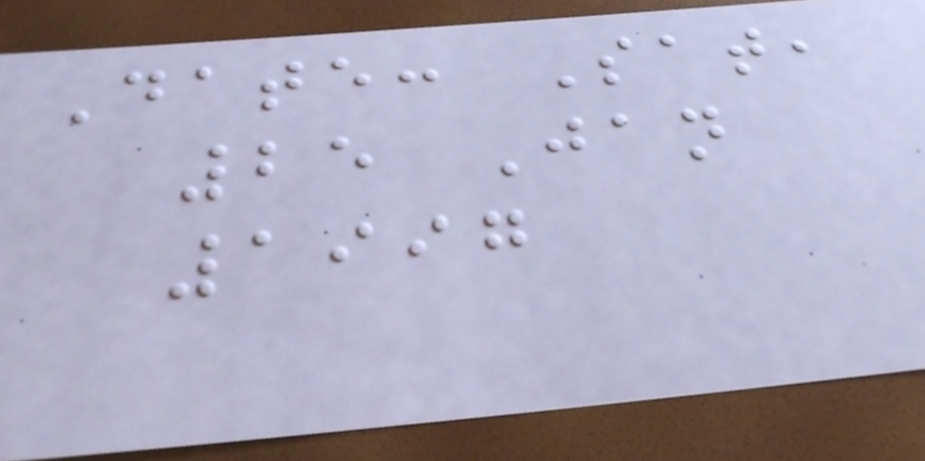Date: Sat,
25 Jan
1997
